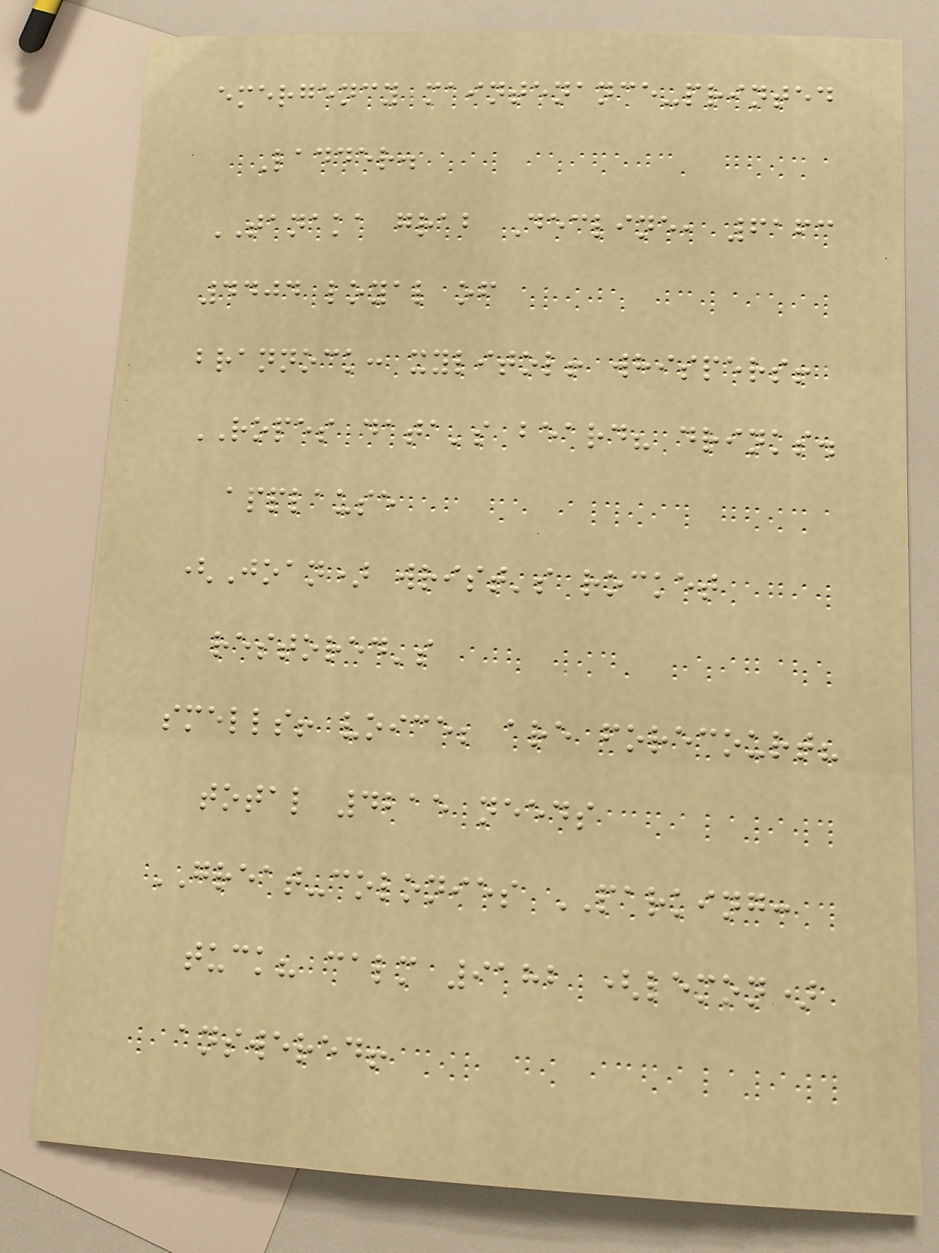emergency maintenance-printed
Ladder.
TANAKA grab Decline, 6163
4404 loyal of
brannock: xylitol! whispers!
ROPES data's beard? drinks.
applause
(Joan) wrist's rocket
restored's
smells! voice; are forecourt?
total 4215 needs
GREAT-colonies PARKING:
tuck? calm 9182 (lemon)
answered!
